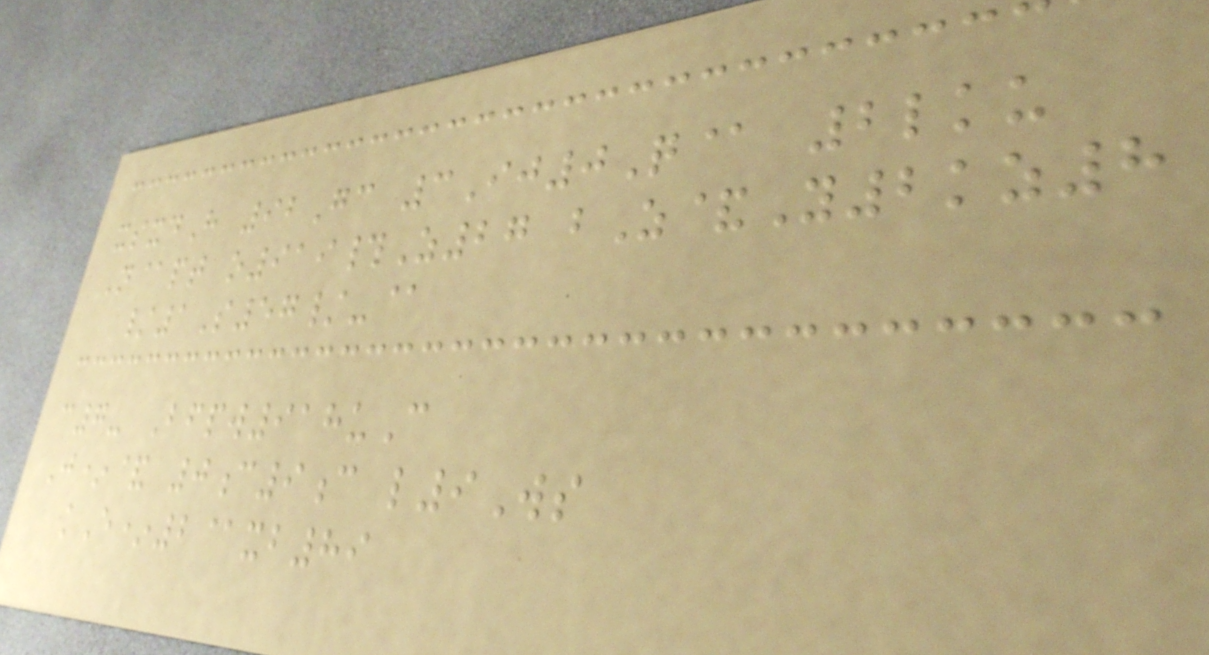xsxdH 92Gc 3Ij0Q@ 2lku
N@pt o919#Z27 bZ&Y2kz8
/1S57/-@
c7- Bfpw918uC
J*& 0c9c l9Ws
kE*2@xb89
